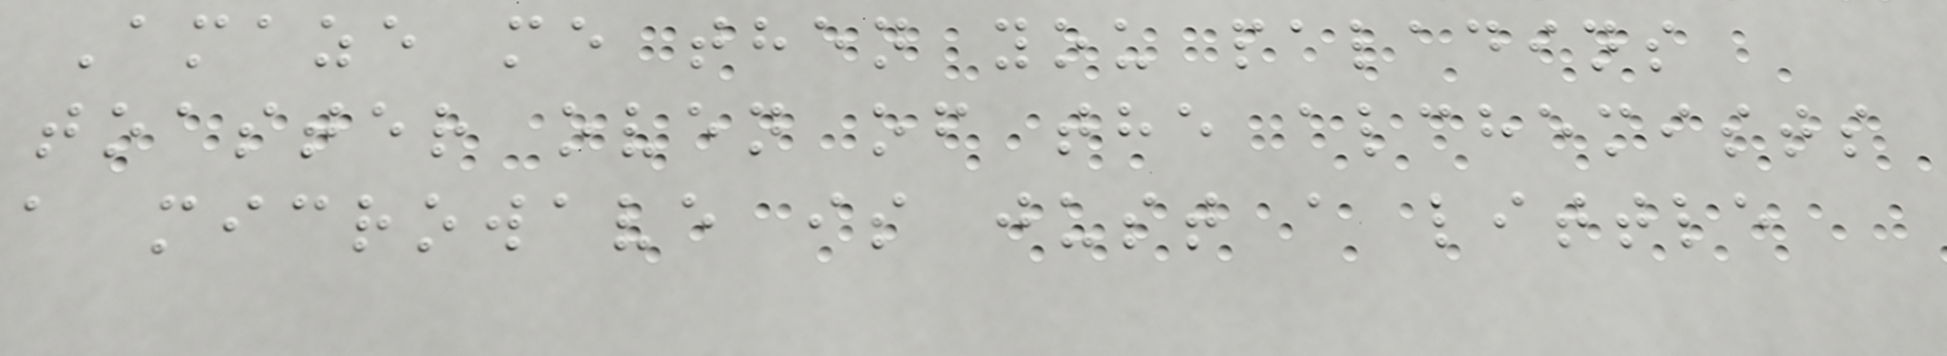Amaze me then you paladins
toaster oven of the alchemists
a microwave is just a little
